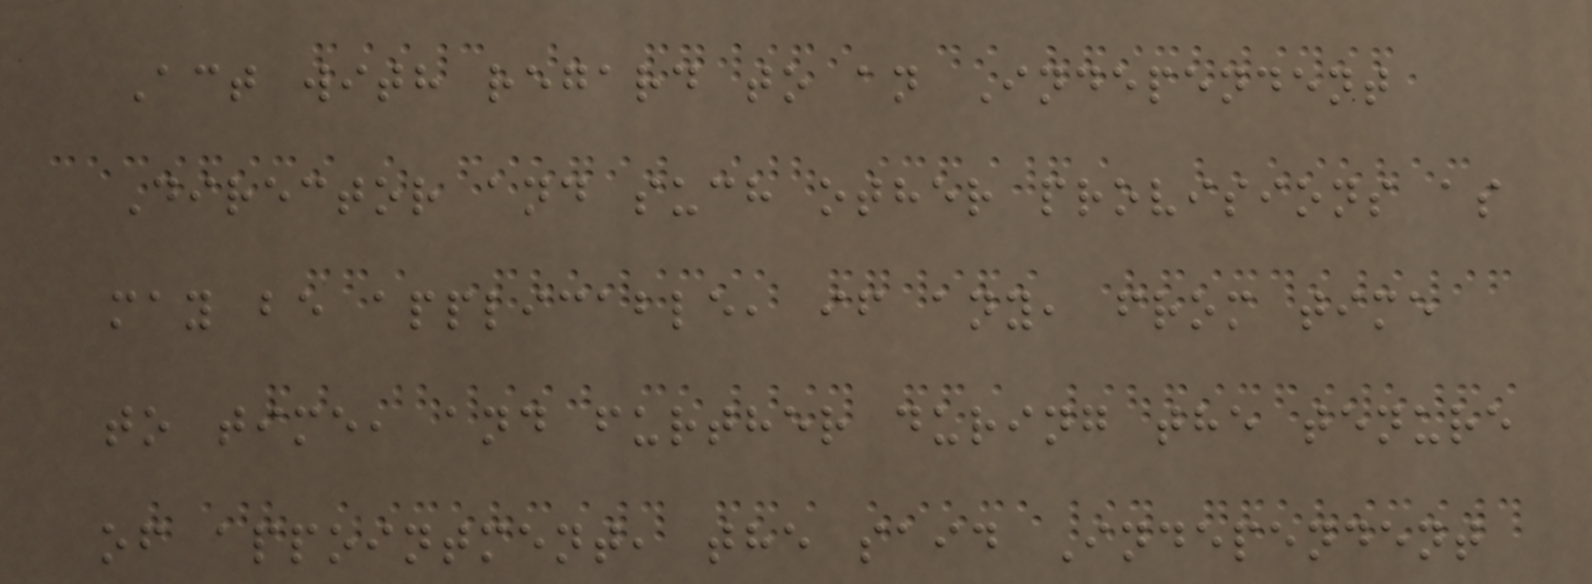Act with regard to an Independent
Director and such other provisions as
may be applicable, if any, from time
to time, and further during the tenure
of appointment, the said Independent
